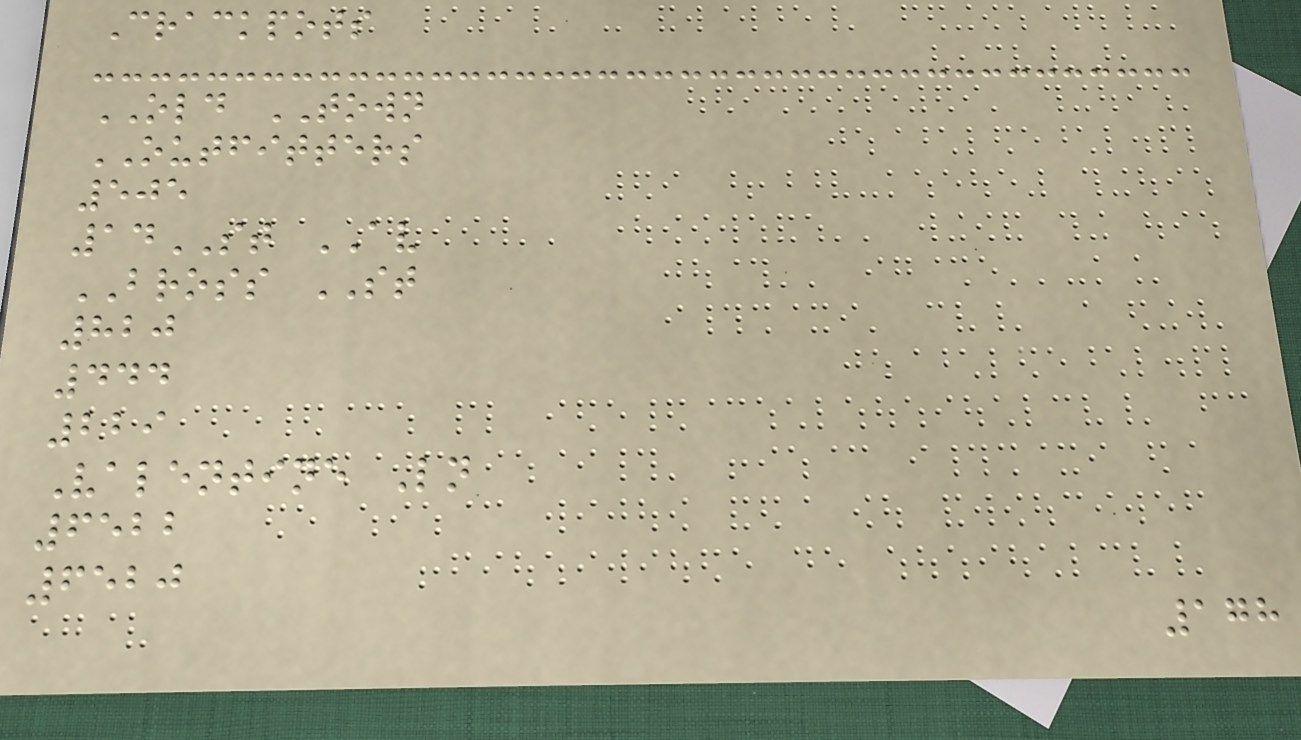Crackpots
OLD TOWN
OUTFITTERS
505
14ST AV
BROSS ST
820
444
229
Valentine Ln
6522
6520
178
